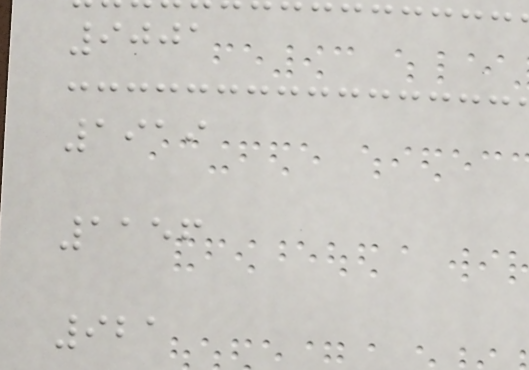9001
1919
1156
921
